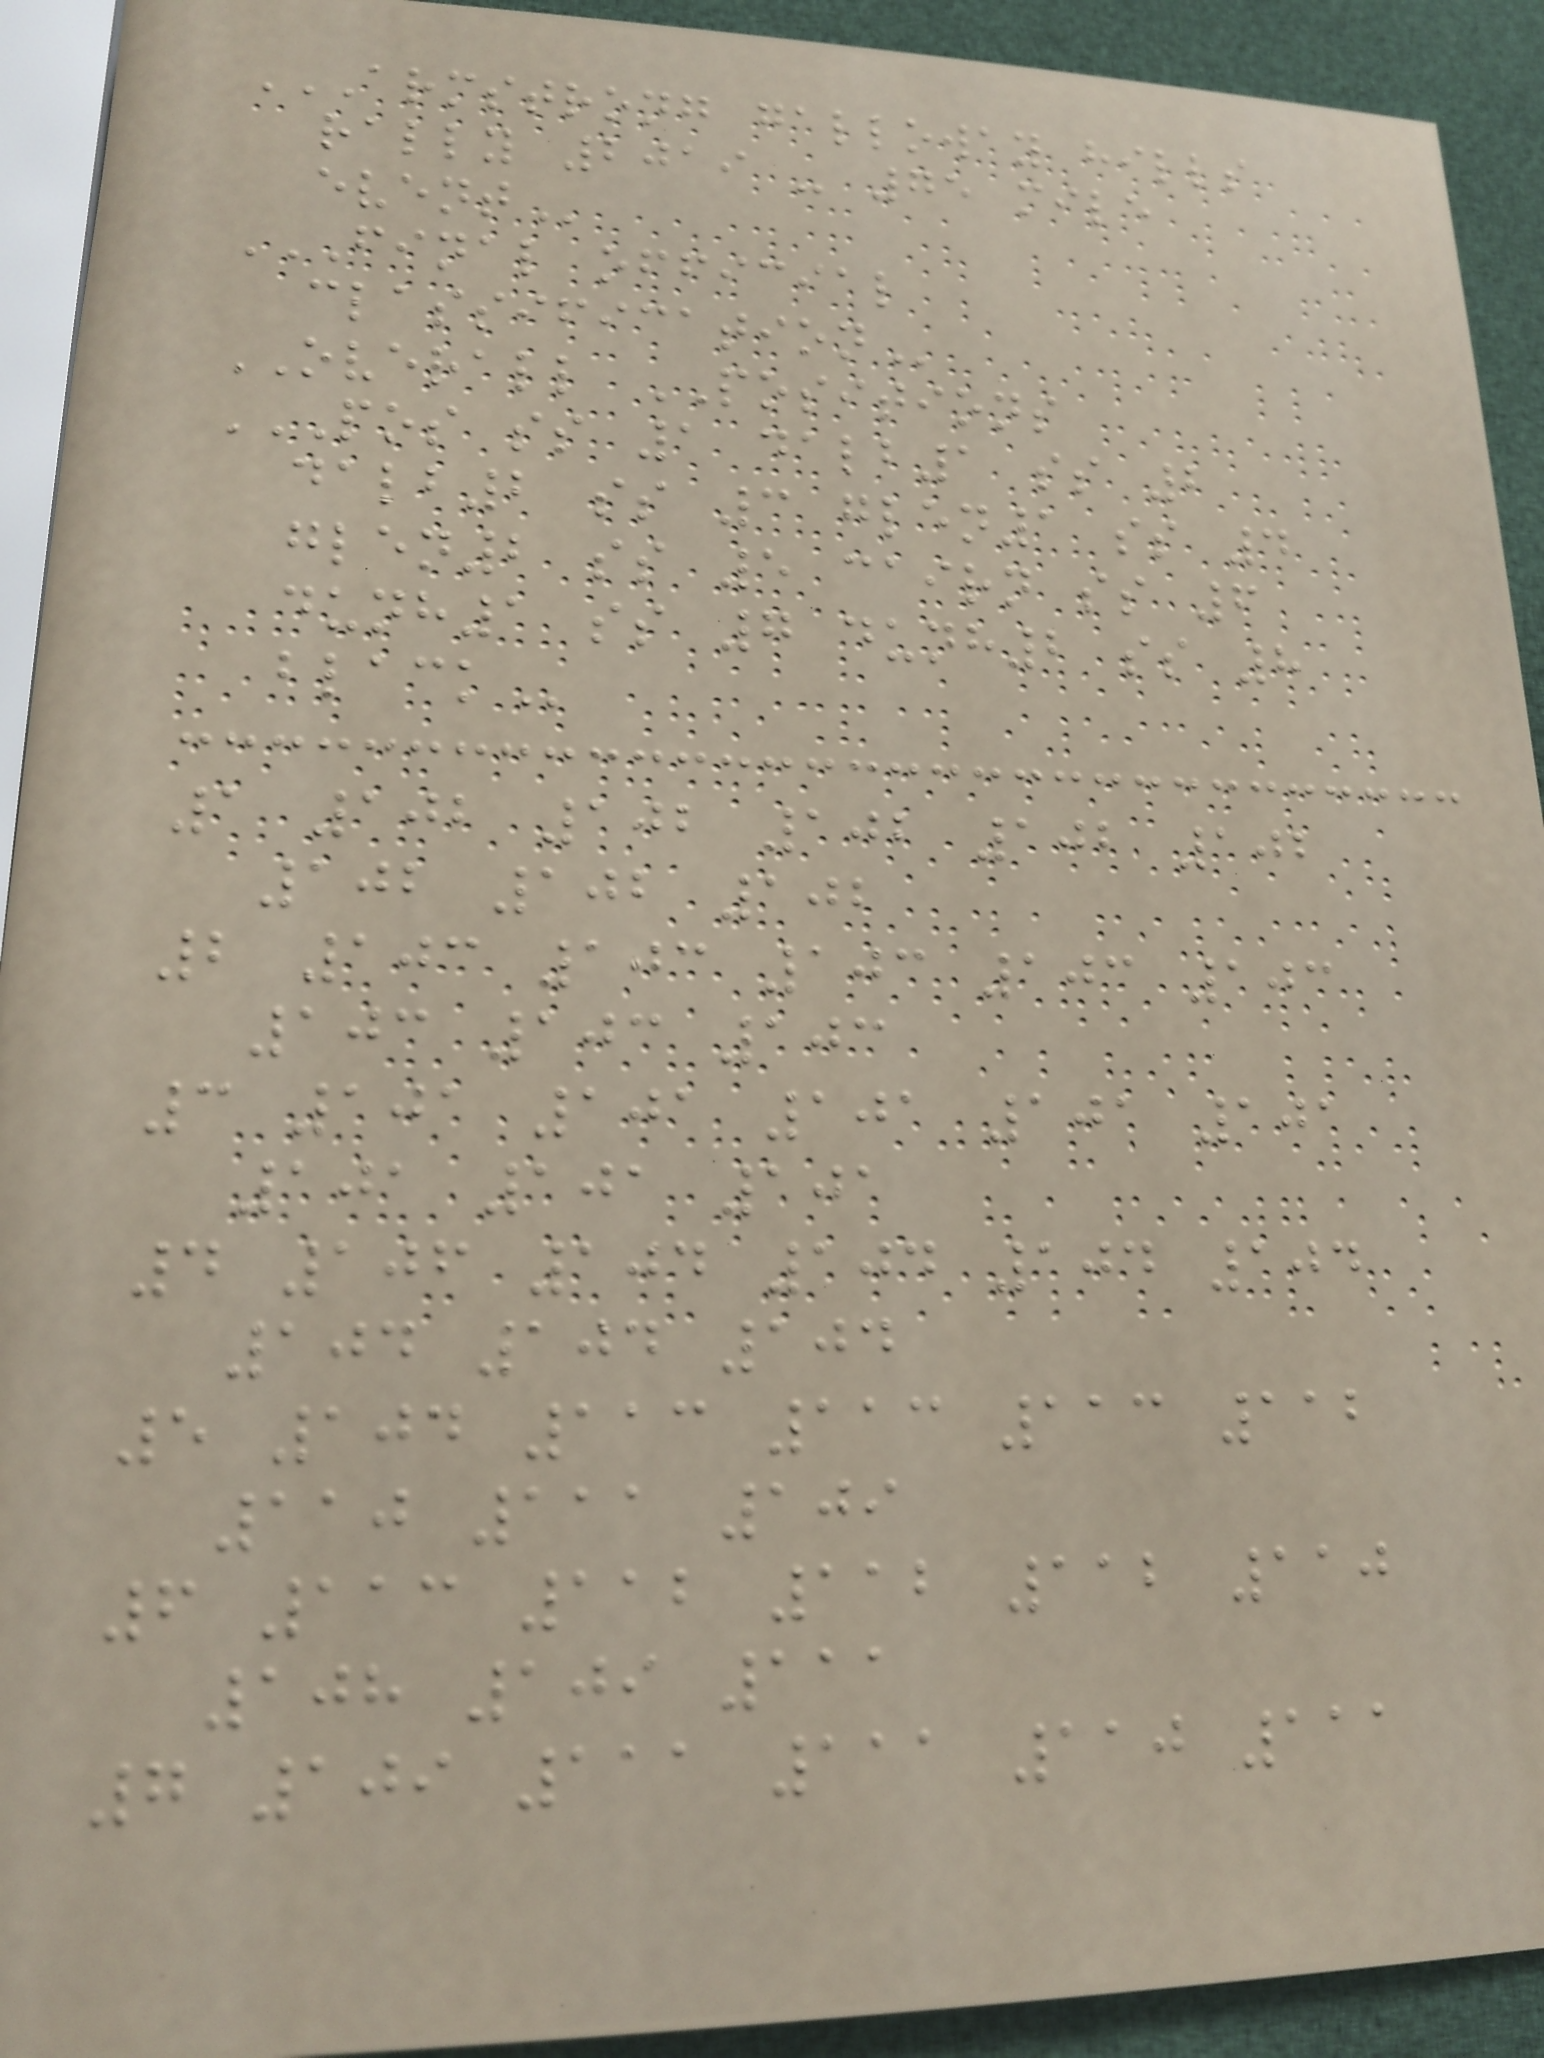ARMSTRONG GALLOWAY HILLS
RALLY 2019 - 75 MILE
EVENT
FINAL OFFICIAL
CLASSIFICATION
OVERALL POSITIONS
POS SS 1 DALB1 SS 2
DALB2 SS 3 GLEN1 SS 4
GLEN2 SS 5 CAIRN SS 6
DUNH1 SS 7 DUNH2 SS 8
BLACK
1 102 102 102 102 102
102 102 102
2 103 103 103 103 103
103 103 103
3 101 101 101 101 101
101 101 101
4 106 104 104 104 104
104 104 104
5 104 113 113 113 112
110 111 109
6 113 112 112 112 110
108 109 111
7 109 111 111 110 111
